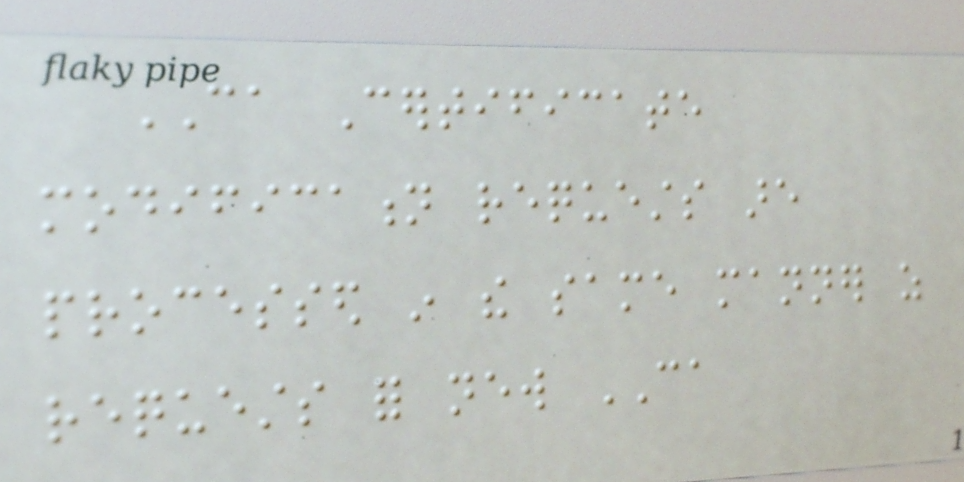CA Certificate
modification requests are
processed in the same manner as
requests for new CA
